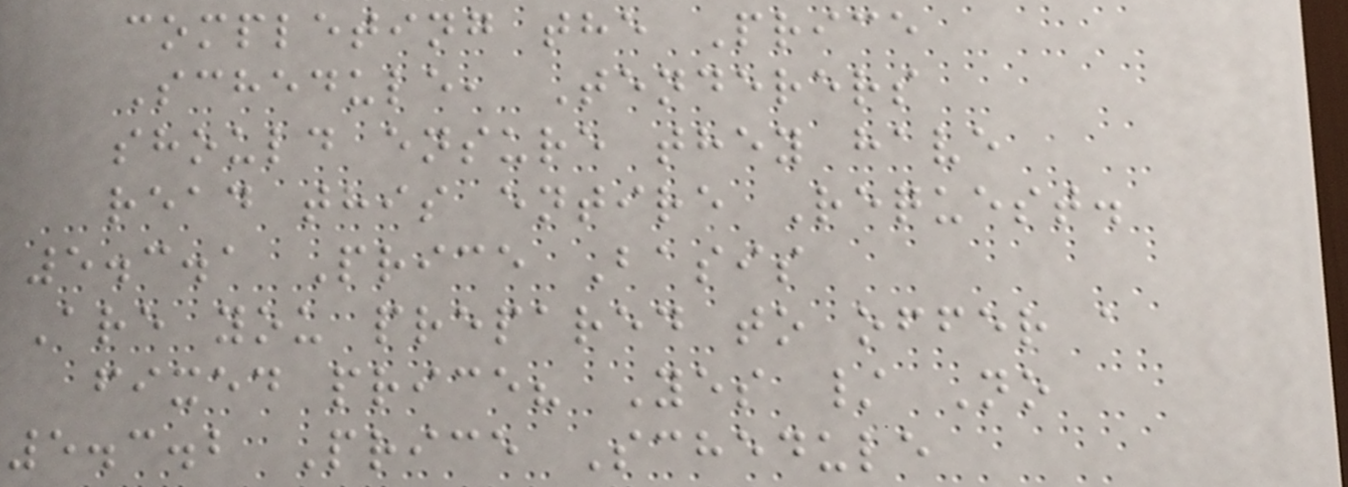completing the Price
Schedule, Tenderers
should ensure they have
read this entire Request.
5.3.1 Price Basis
Are you prepared to offer a
fixed price? Yes / No
5.3.2 Price Schedule
